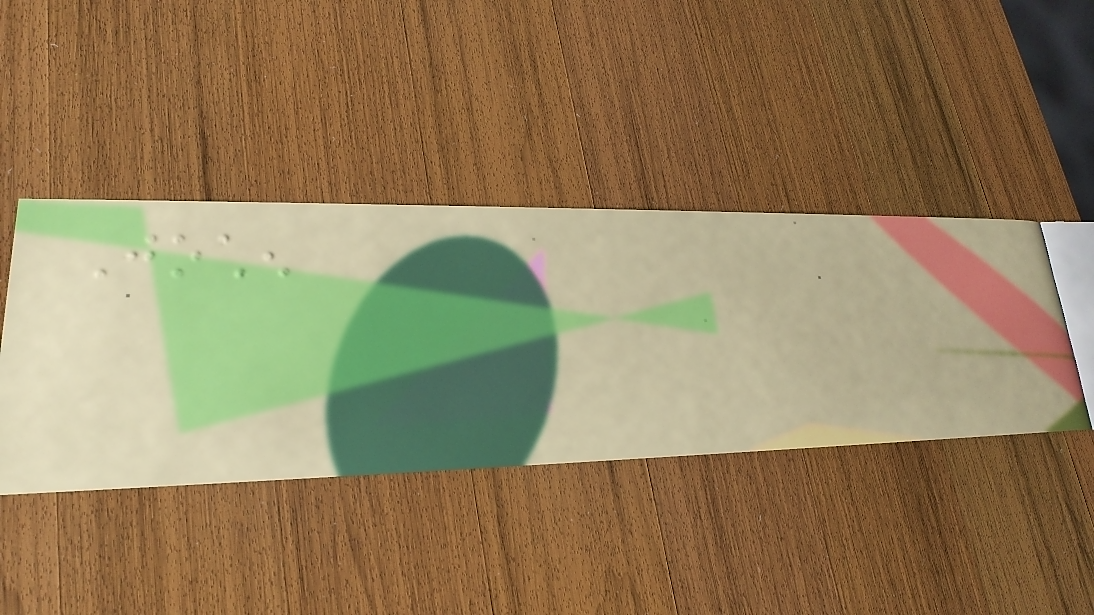Jochen
